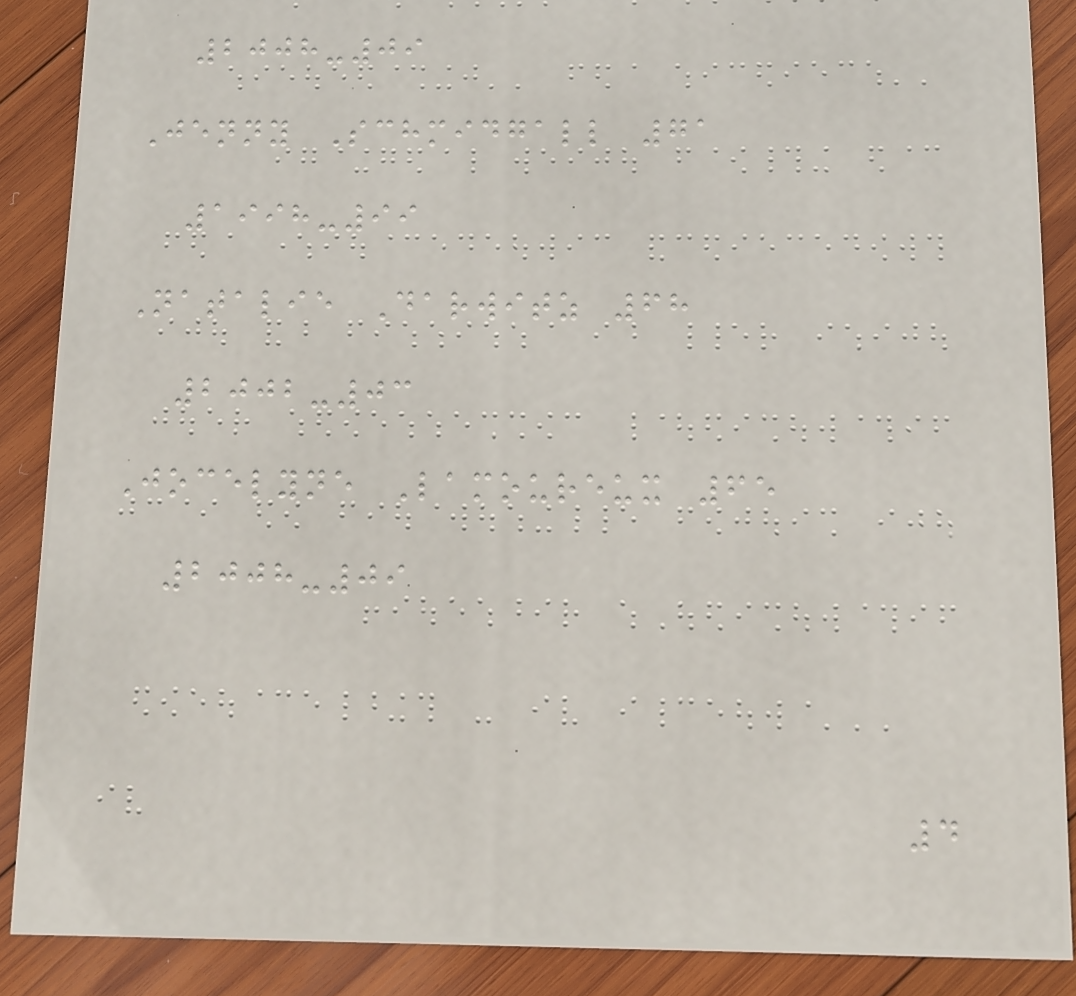2008-09
Jenny Schmidgall 71
1998-99
Natalie Darwitz 68
2002-03
Jocelyne Lamoureux 65
2008-09
4
